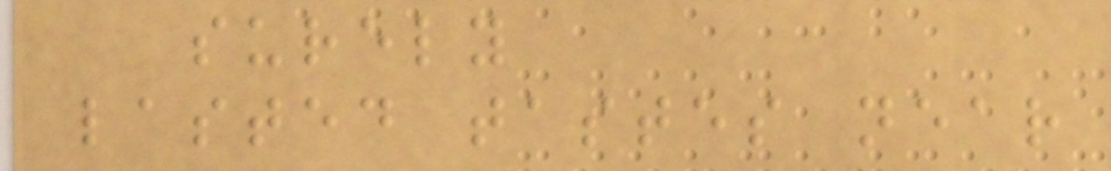surely
lasted tastes near
